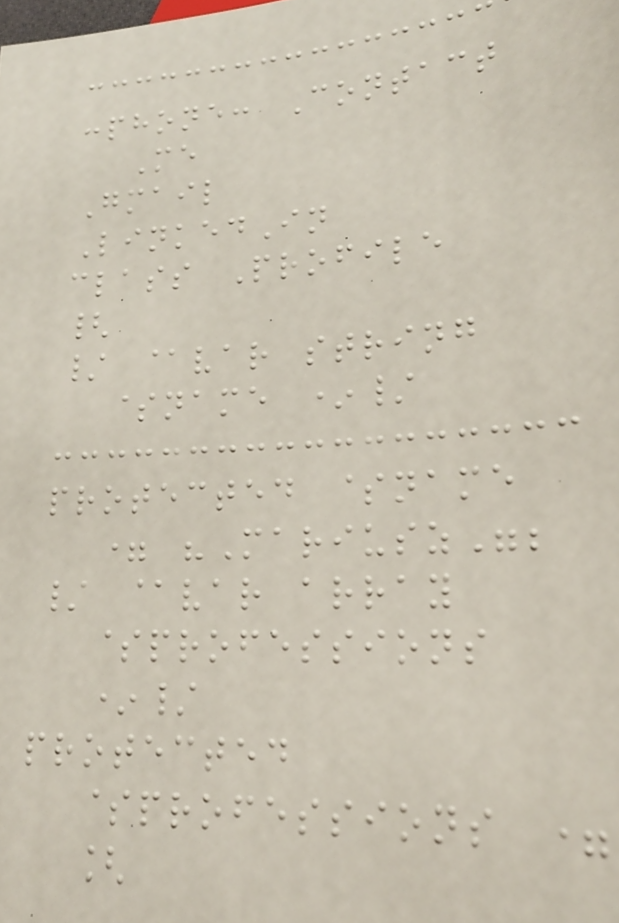:phone: Contact
Me
Gmail
LinkedIn
class Profile
{
/ @var string
$name */
protected $name
= "Mariusz";
/ @var array
$professions
*/
protected
$professions =
[
